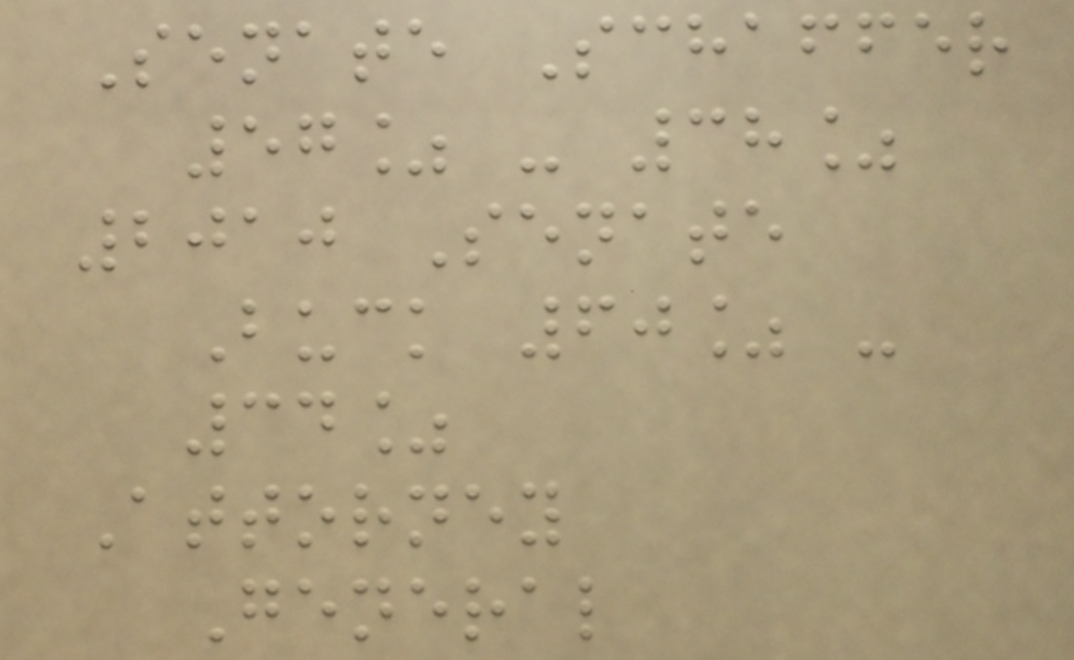Senate Schaffer
57% - 38%
2010 Senate
Buck 60% -
34%
Attorney
General
